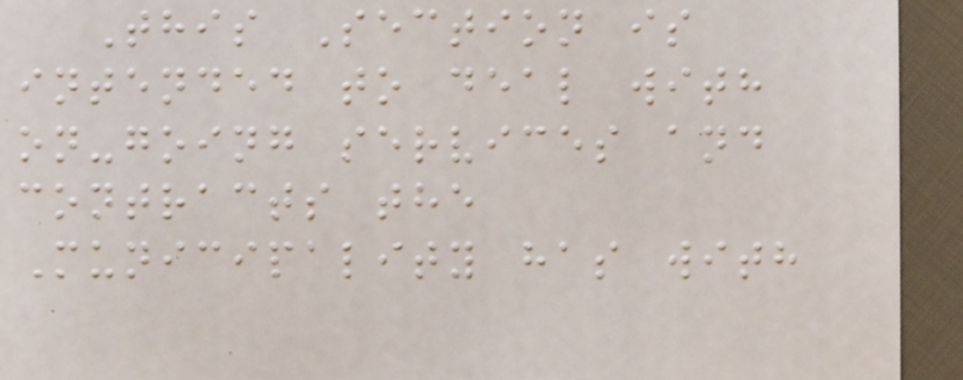This Section is
intended to deal with
on-going services and
contracts the
Municipality has with
